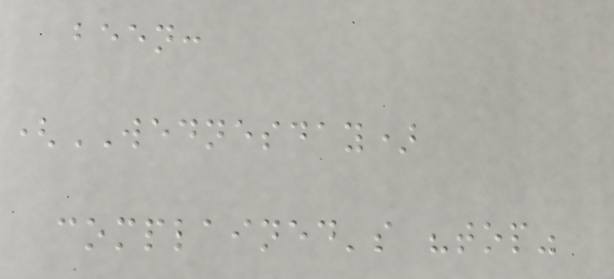been:
(WEDNESDAY)
complained's "top"
